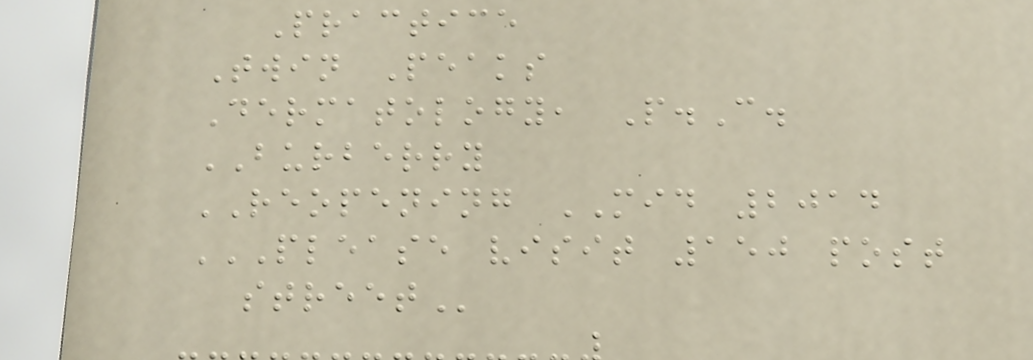Practice
Twin Peaks
Dermatology, P.C.
BURBERRY
REOPENING MID 2014
PLEASE VISIT 150 POST
STREET
